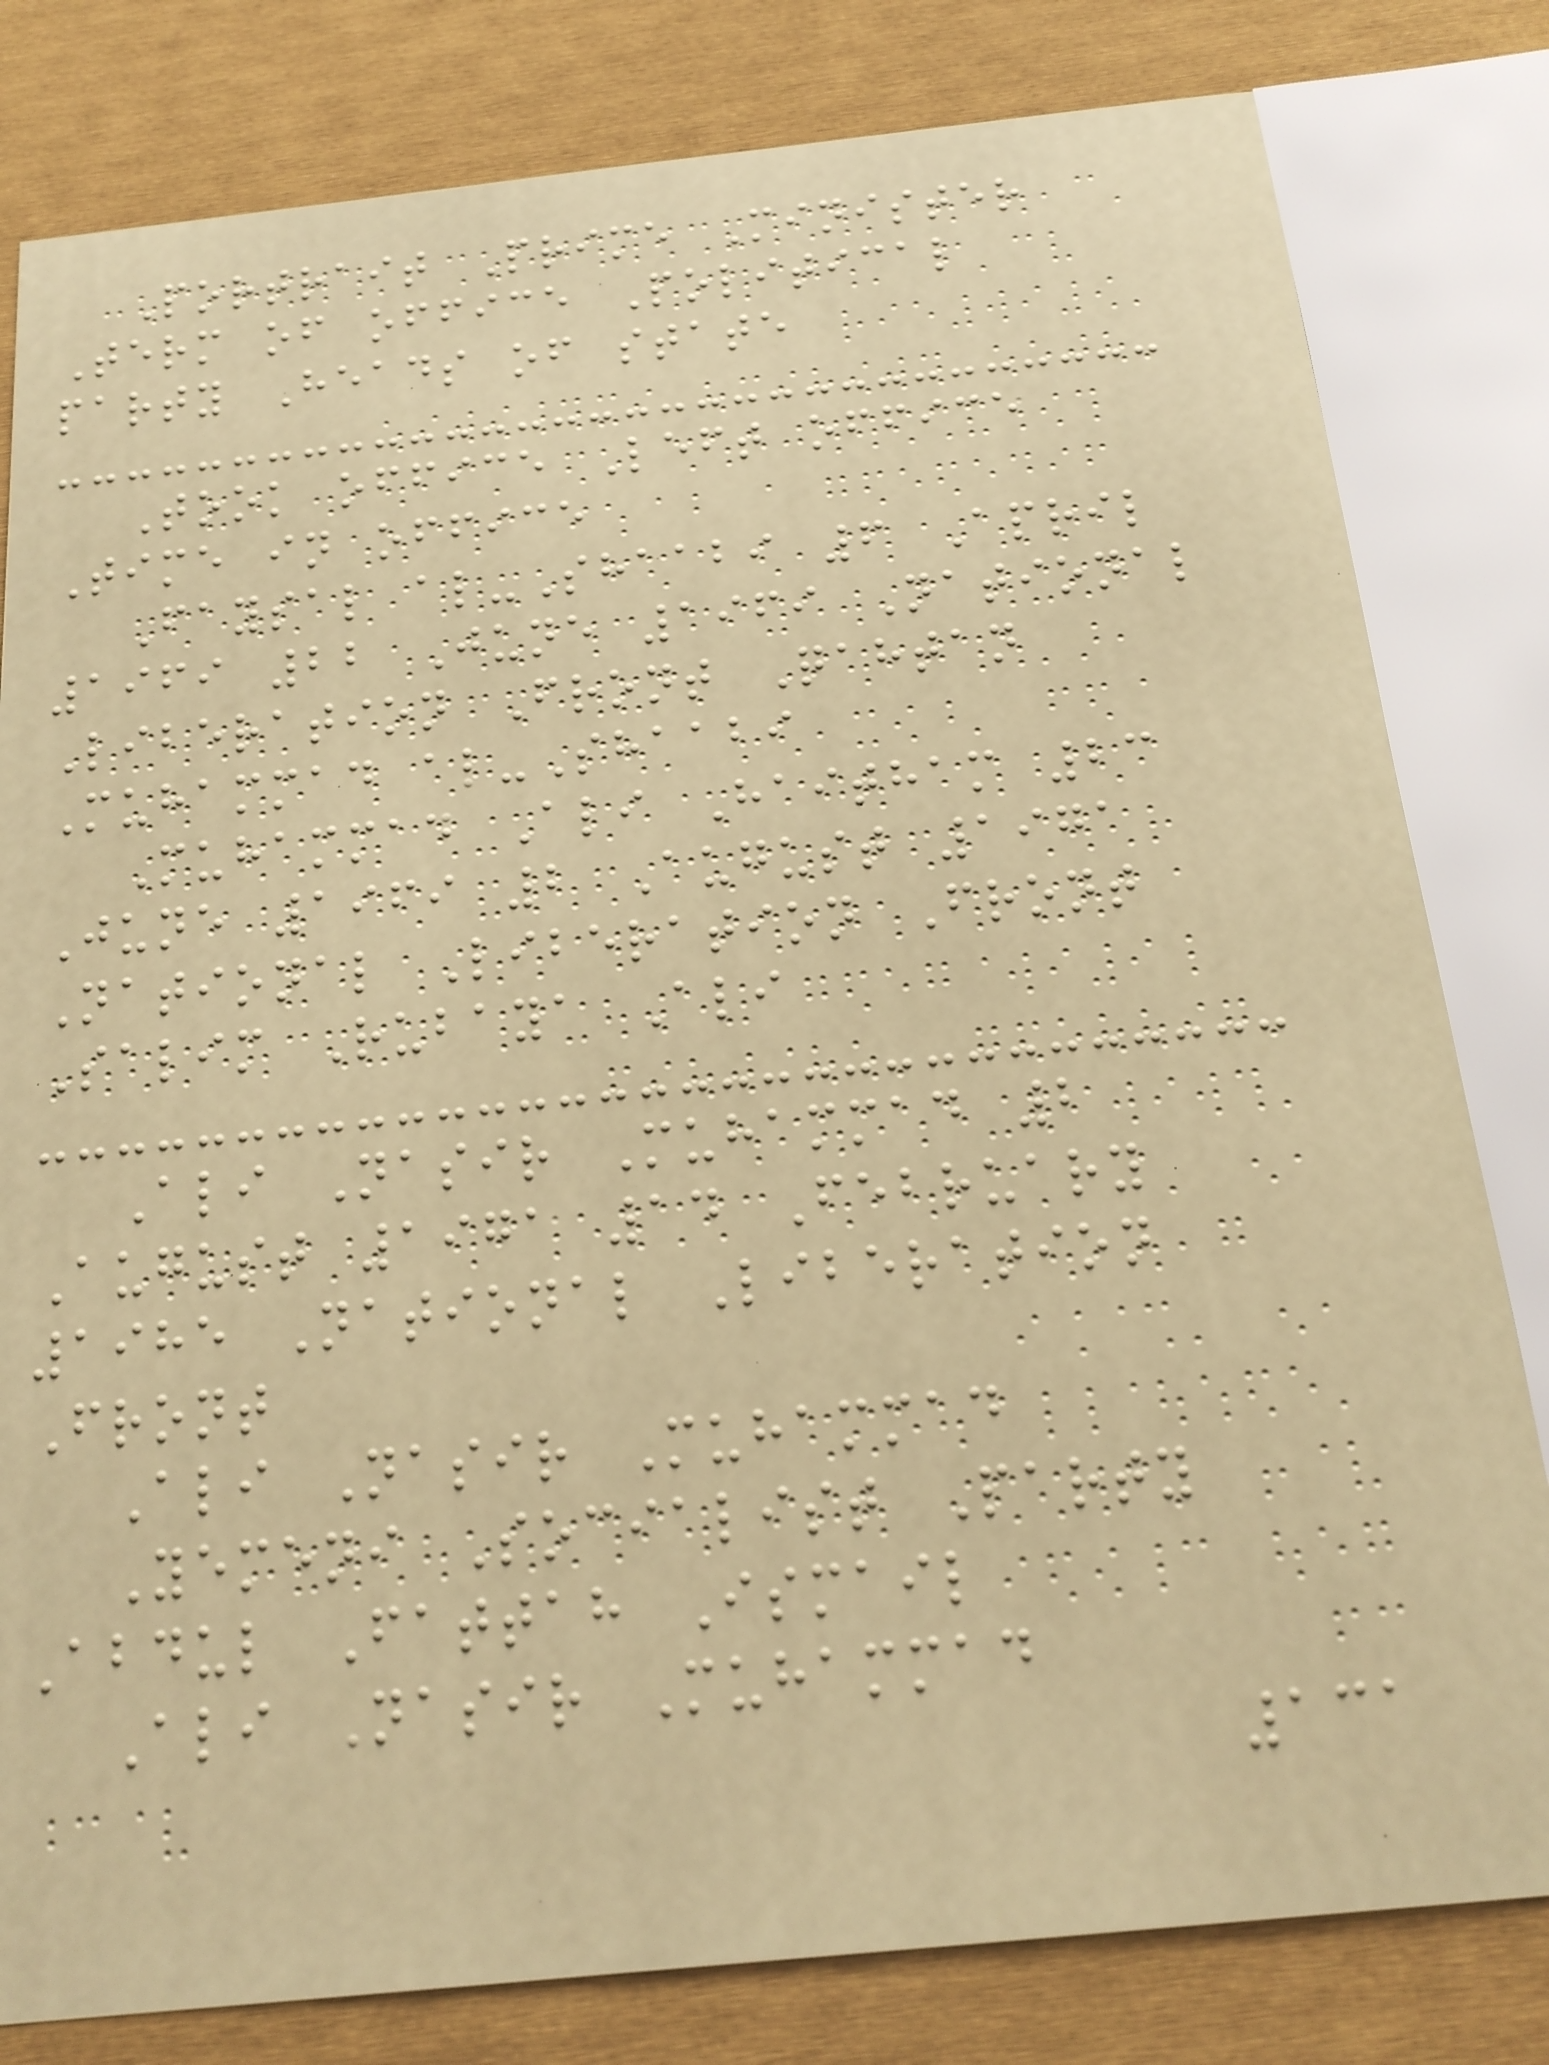Portrait Prime Minister
Term of office Political
party Heads of state
Took office Left office
Time in office
Faysal al-Shaabi 6 April
1969 22 June 1969 National
Liberation Front Qahtan
Muhammad al-Shaabi
Muhammad Ali Haitham 23
June 1969 2 August 1971
National Liberation Front
Salim Rubaya Ali
Ali Nasir Muhammad 2
August 1971 14 February
1985 National Liberation
Front
Ali Nasir Muhammad
Yemeni Socialist Party
Abdul Fattah Ismail
Ali Nasir Muhammad
131
